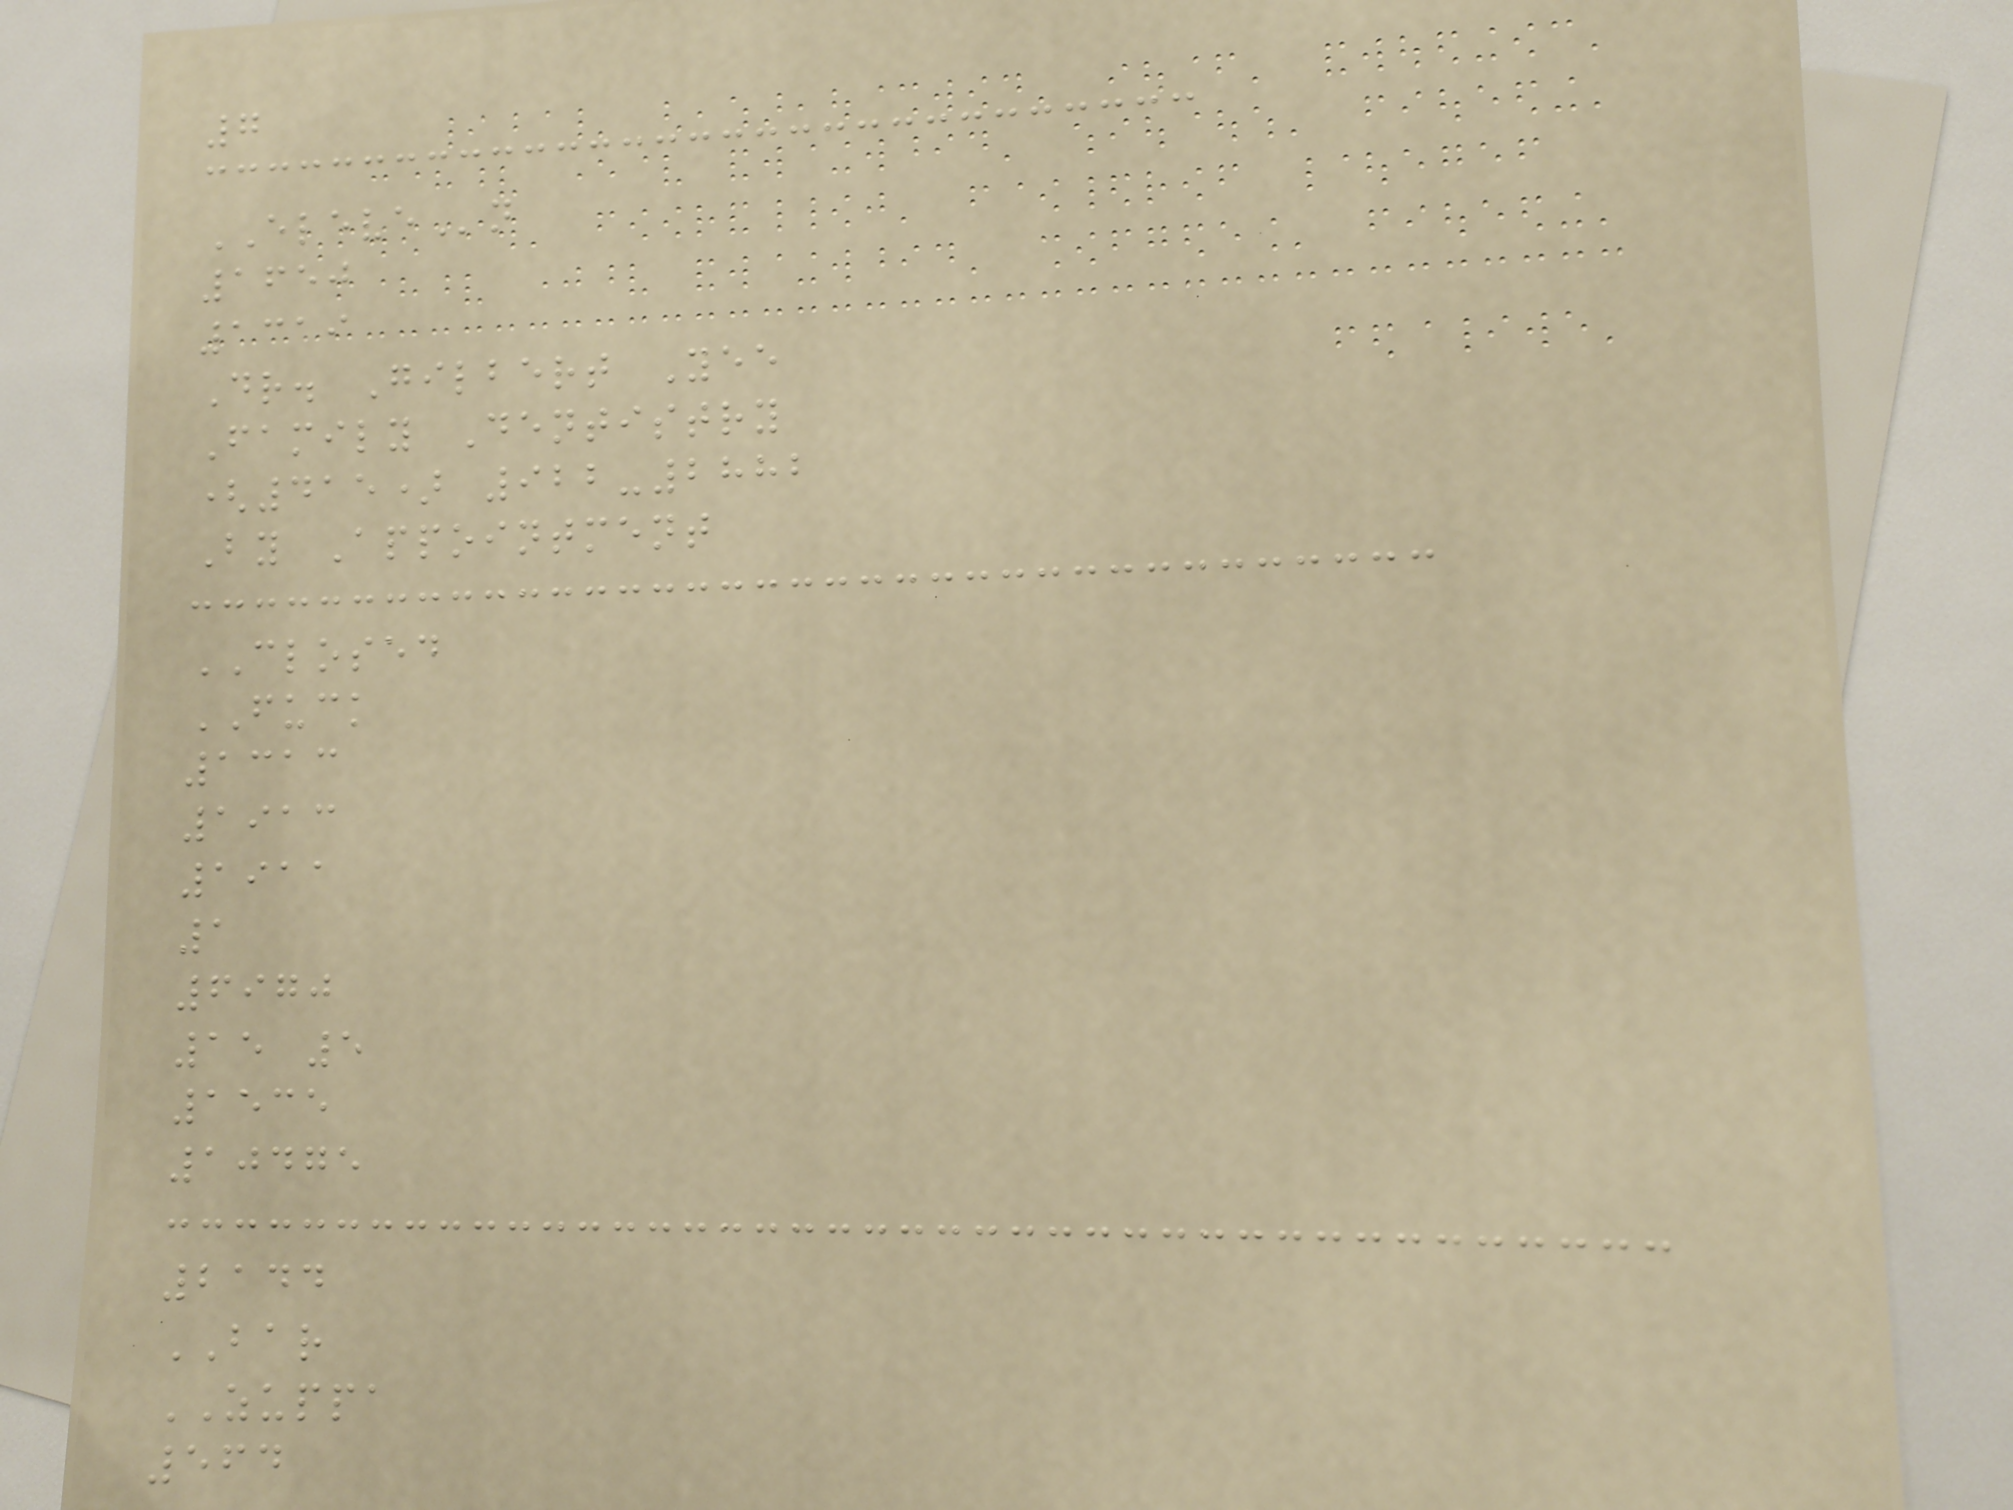7
ELEVEn
1650
1319
Dr. Gilbert Yee
Family Dentistry
(415) 922-2882
By Appointment
CLOSED
FUCK
1313
1913
1911
1
6970
15 5
1535
10475
2144
BAR
ZUPPA
564
